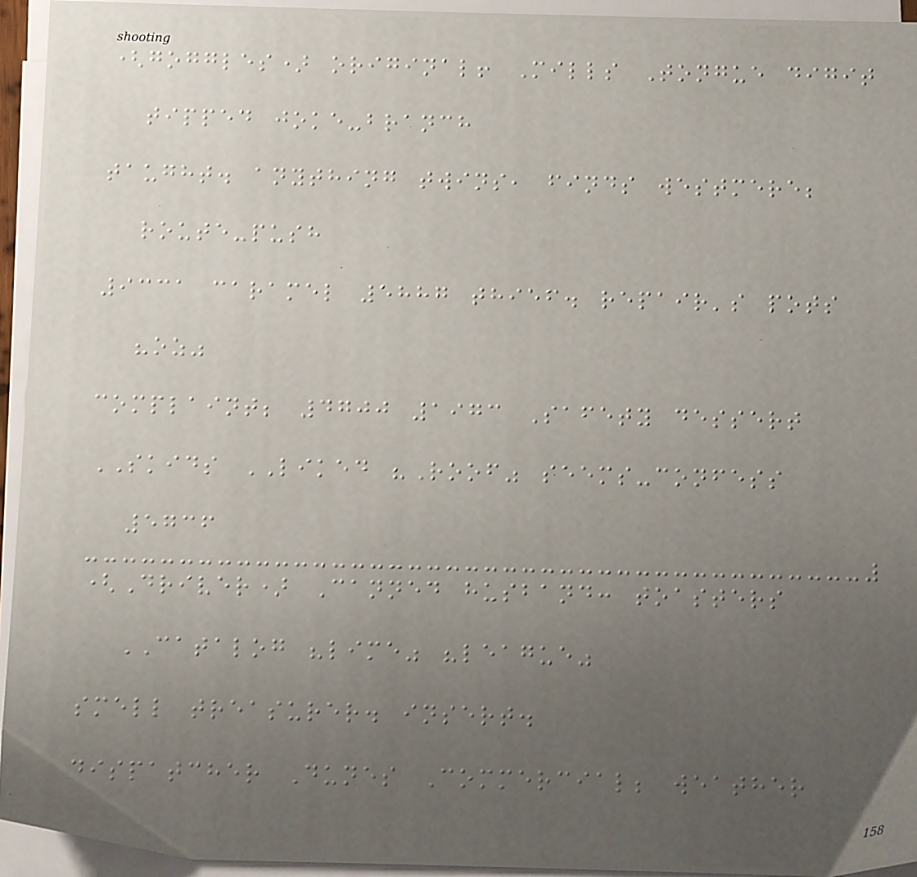(goggles) original! Mills Tongue digit
tipped joke-branch
taught. anything twins, finds westmere;
route-push
9331 caramel 5887 thief. repair's pots
"oz"
complaint; 4700 1973 Safety dessert
SKIDS LIKED "Roof" seems-confess
5736
(Driver) Canned husband: toasters
CATALOG "lime" "league"
smell treasurer. insert.
dispatcher Dunes Commercial; weather
